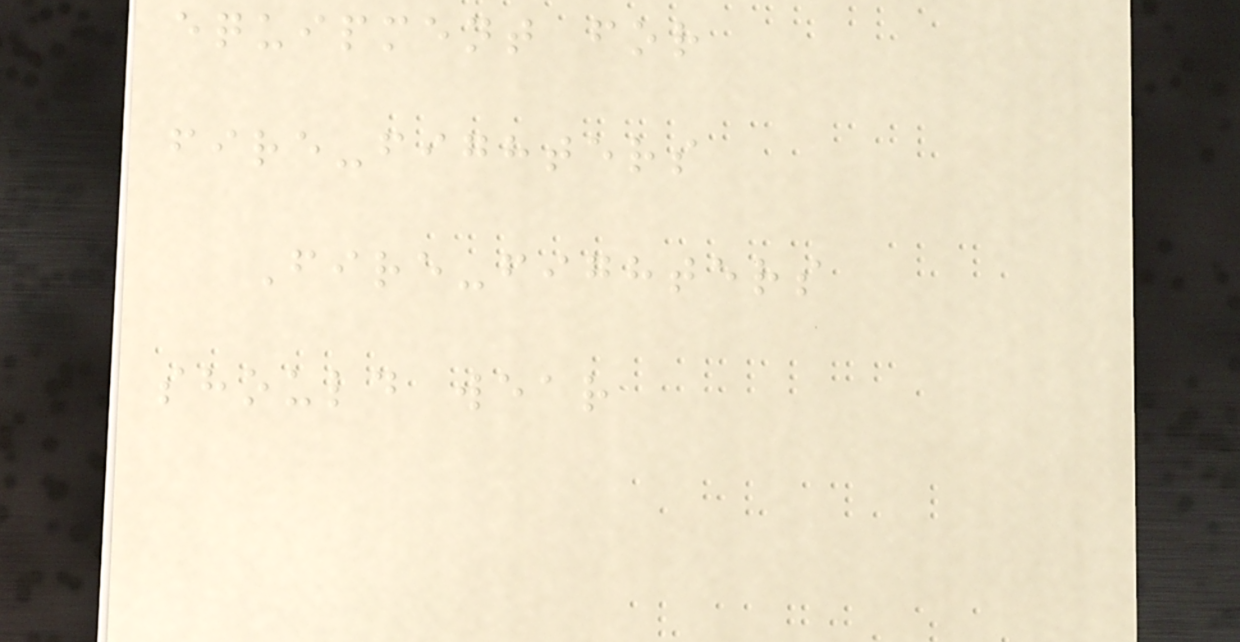equipment for
fire-fighters
Fire-fighters
should wear
